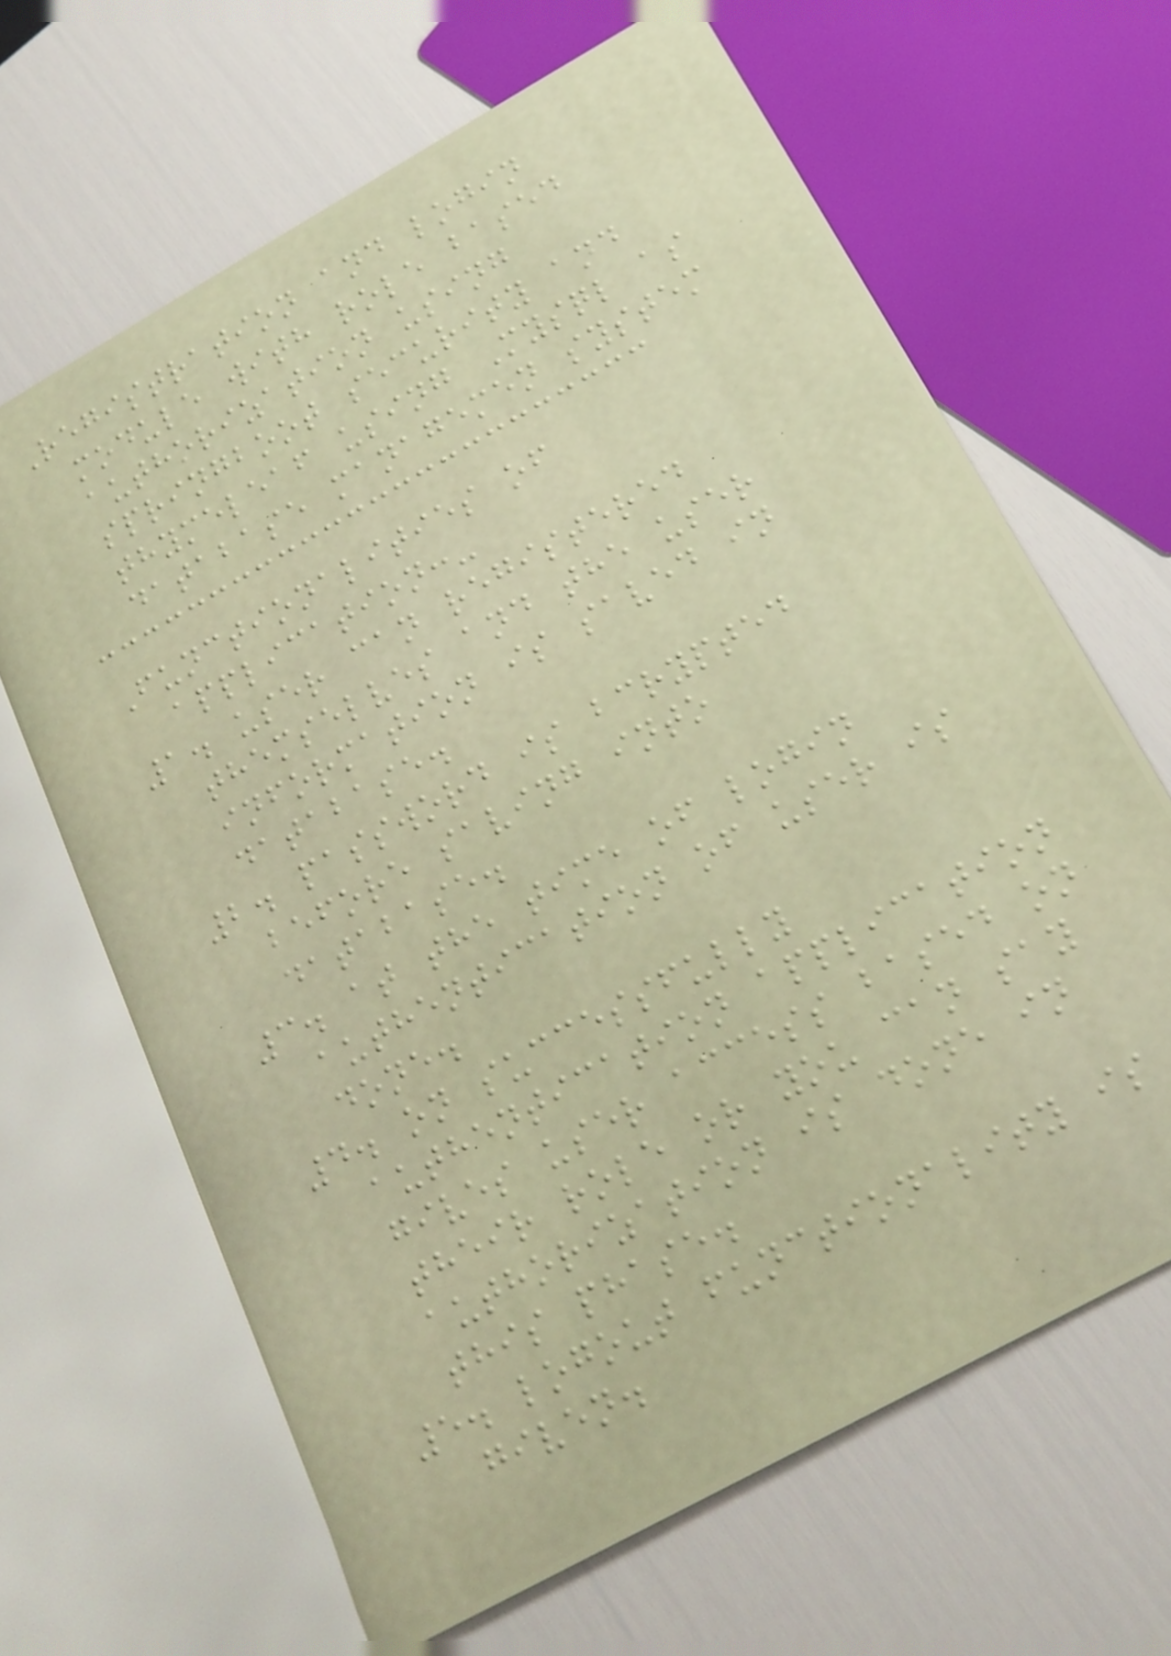Registration and login
module with role based
authorization using
springboot security and
thymeleaf using Mysql as
database managemen system
Functionalities of
application:-
1. user can registered
themselves and the user
information is saved in
database.
2. password is bcrypted
before saving into
database.
3. at the time of login
authentication of user is
done.
4. on successfully
authentication application
gives user access based on
their role or you can say
authorization is done in
this phase.
5. logout functionality is
given.
